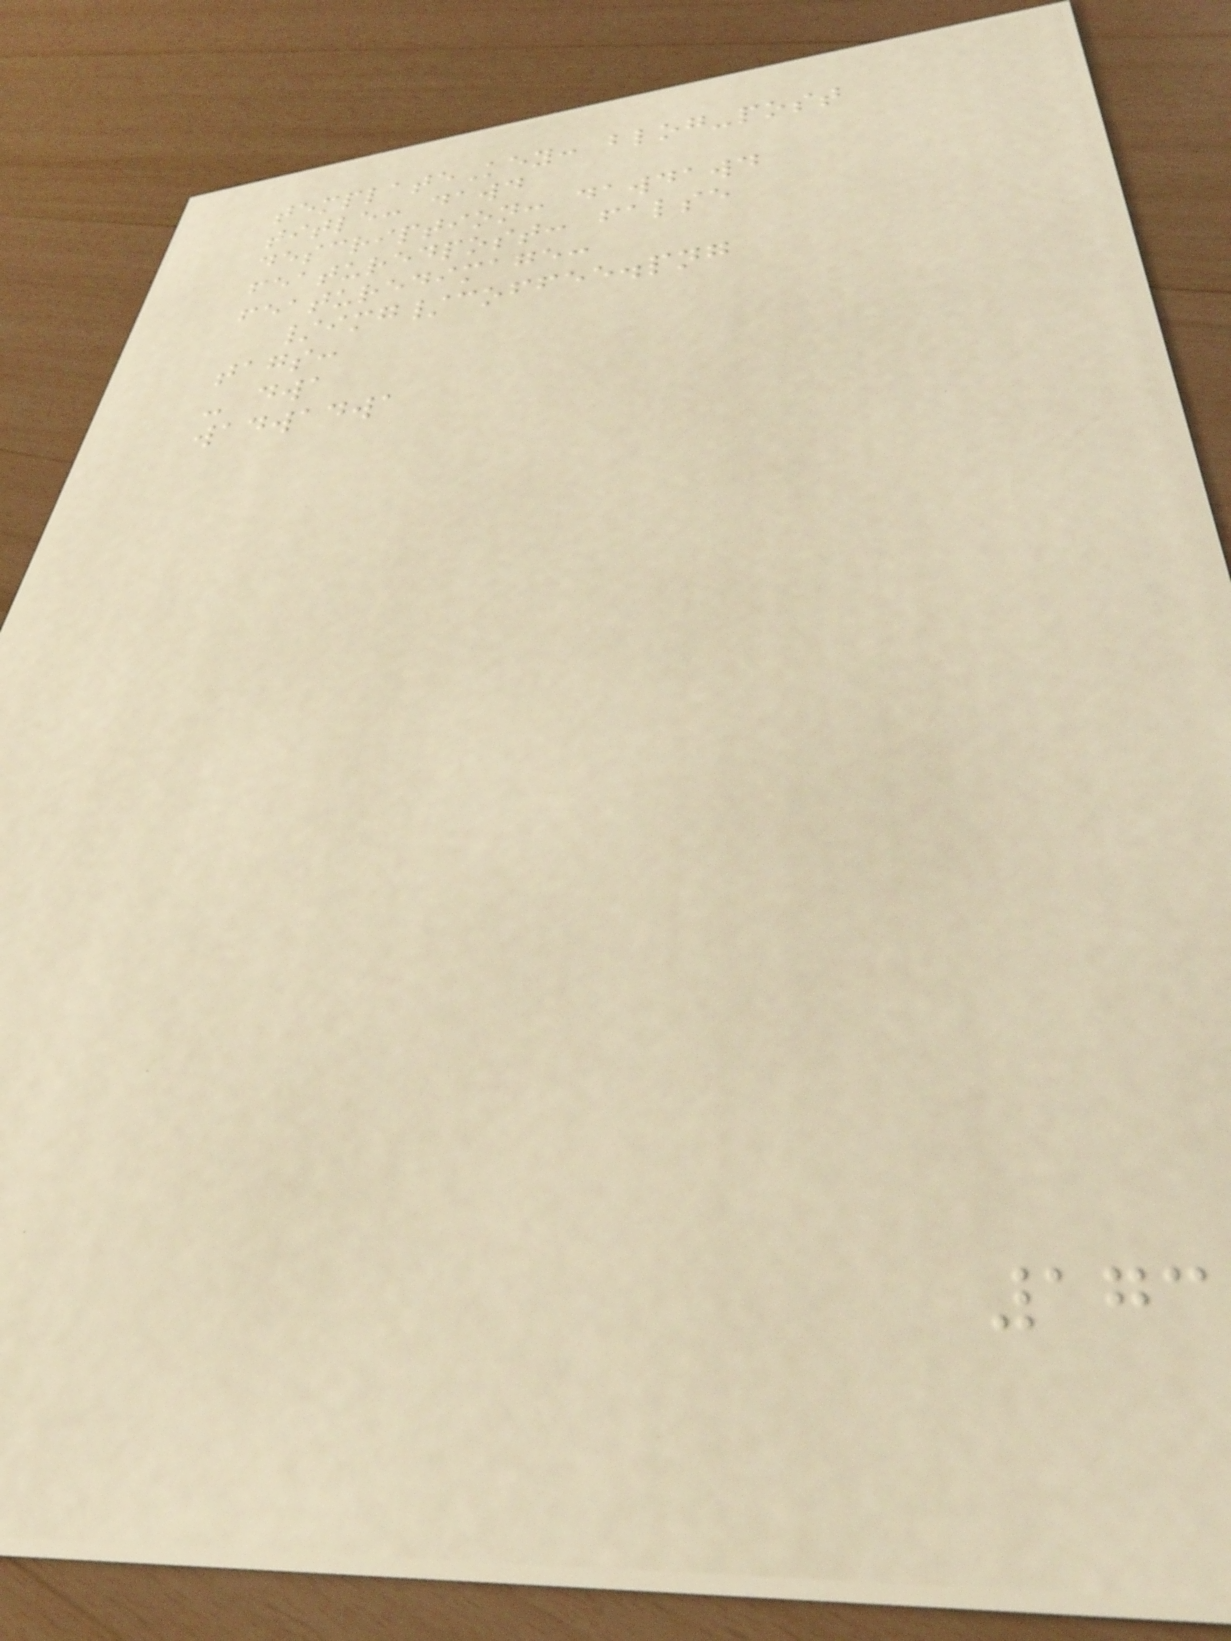templateKey: blog-post
title: dawd
description: dawdawd
featuredpost: false
featuredimage:
/img/coffee.png
tags:
- dwa
wadwadwa
173
